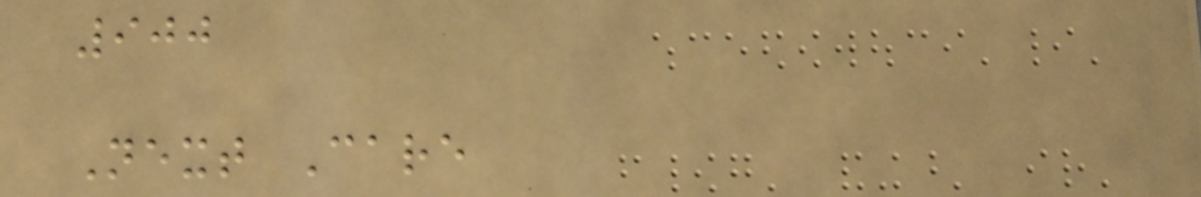900
Next Care
